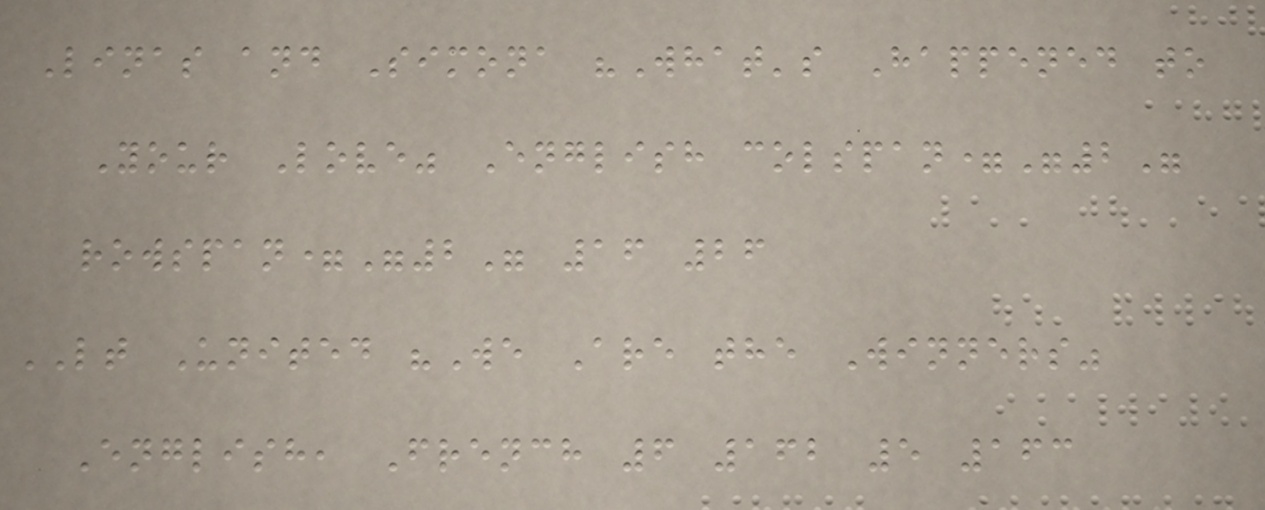Linas and Simona "What's Happened to
Your Love" English colspan="2"
rowspan="2" 16 26
LT United "We Are the Winners"
English, French 6 162 5 163
